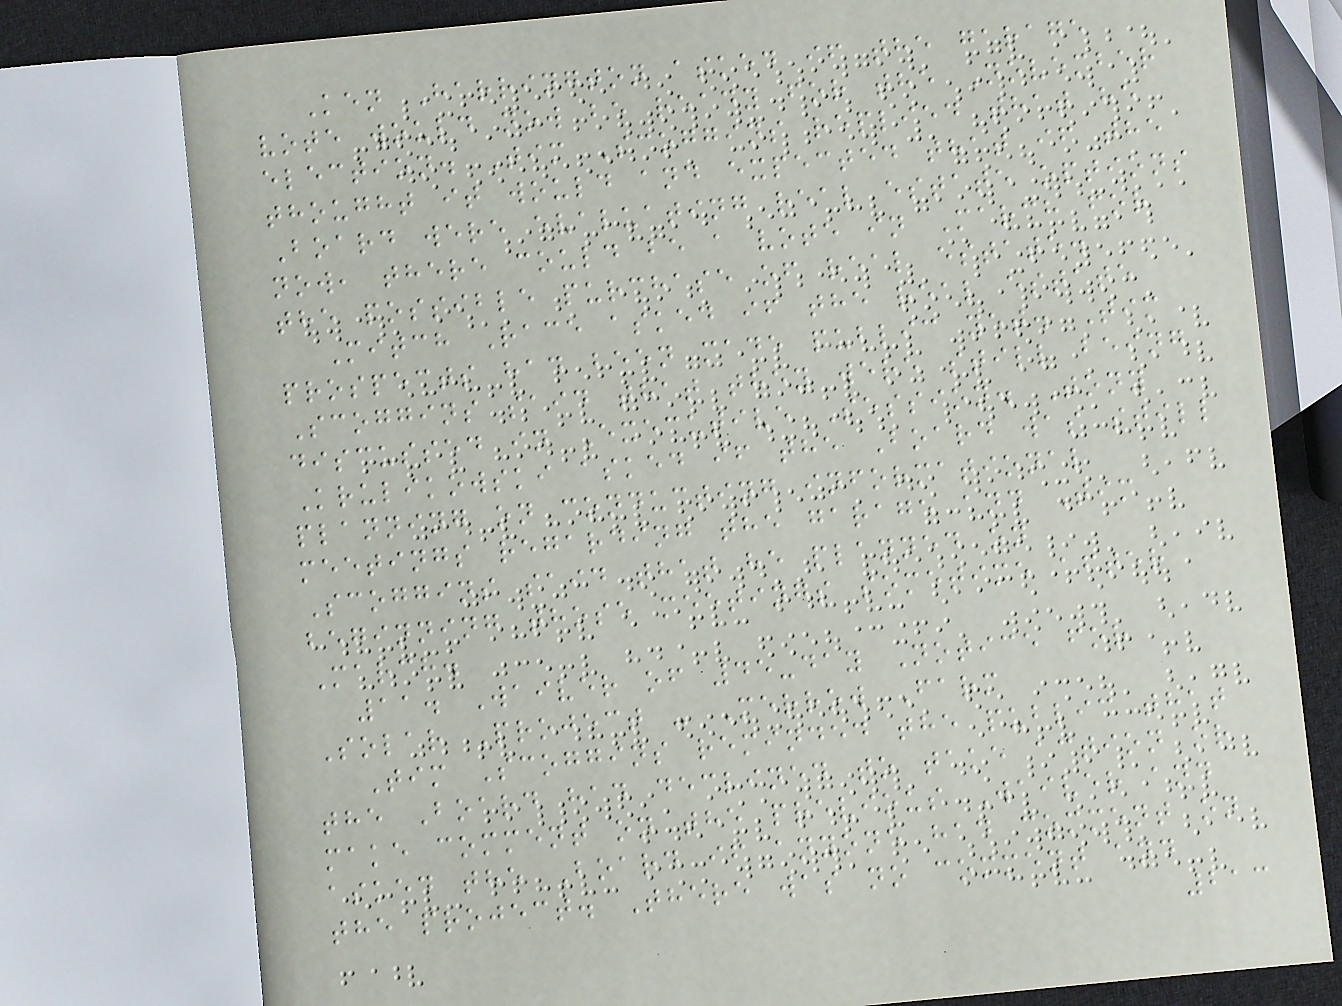Ken Harrington asked if the garage
vote would now be ready for the November
election. Tim Scoggins replied that he
thought it would and expected that if the
Board were evaluating real estate options
now, there could be a vote in March for
the possible purchase of real estate.
Mitch Race asked if the real estate
prospects had been made public yet. Tim
Scoggins said that they were still being
discussed in Executive Session. Tony
Krulikowski asked if the Board was still
planning on conducting informational
meetings regarding the garage and Tim
Scoggins said that he planned on
beginning those meetings sometime after
March.
11. Waiver of 45-day Notice for
Solar Project - Merrow Farm
Tim Scoggins reminded the public that
the Board had declined to take action or
make comment on the previous Waiver and
asked the Board if anyone had comment on
the project. There was no comment and
213
